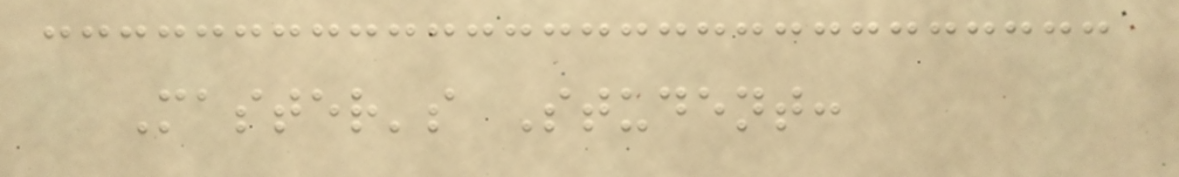Master's Student:
